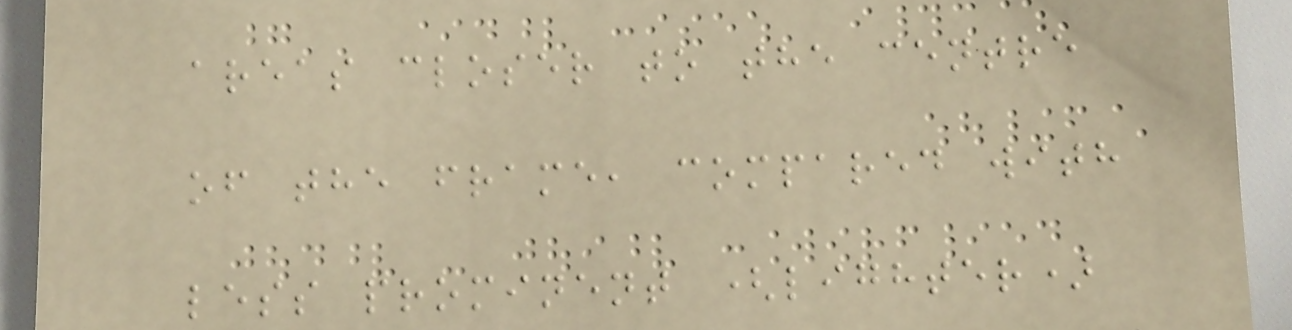areas closer to the centre
of the frame, compared with
less prominent (lighter)
